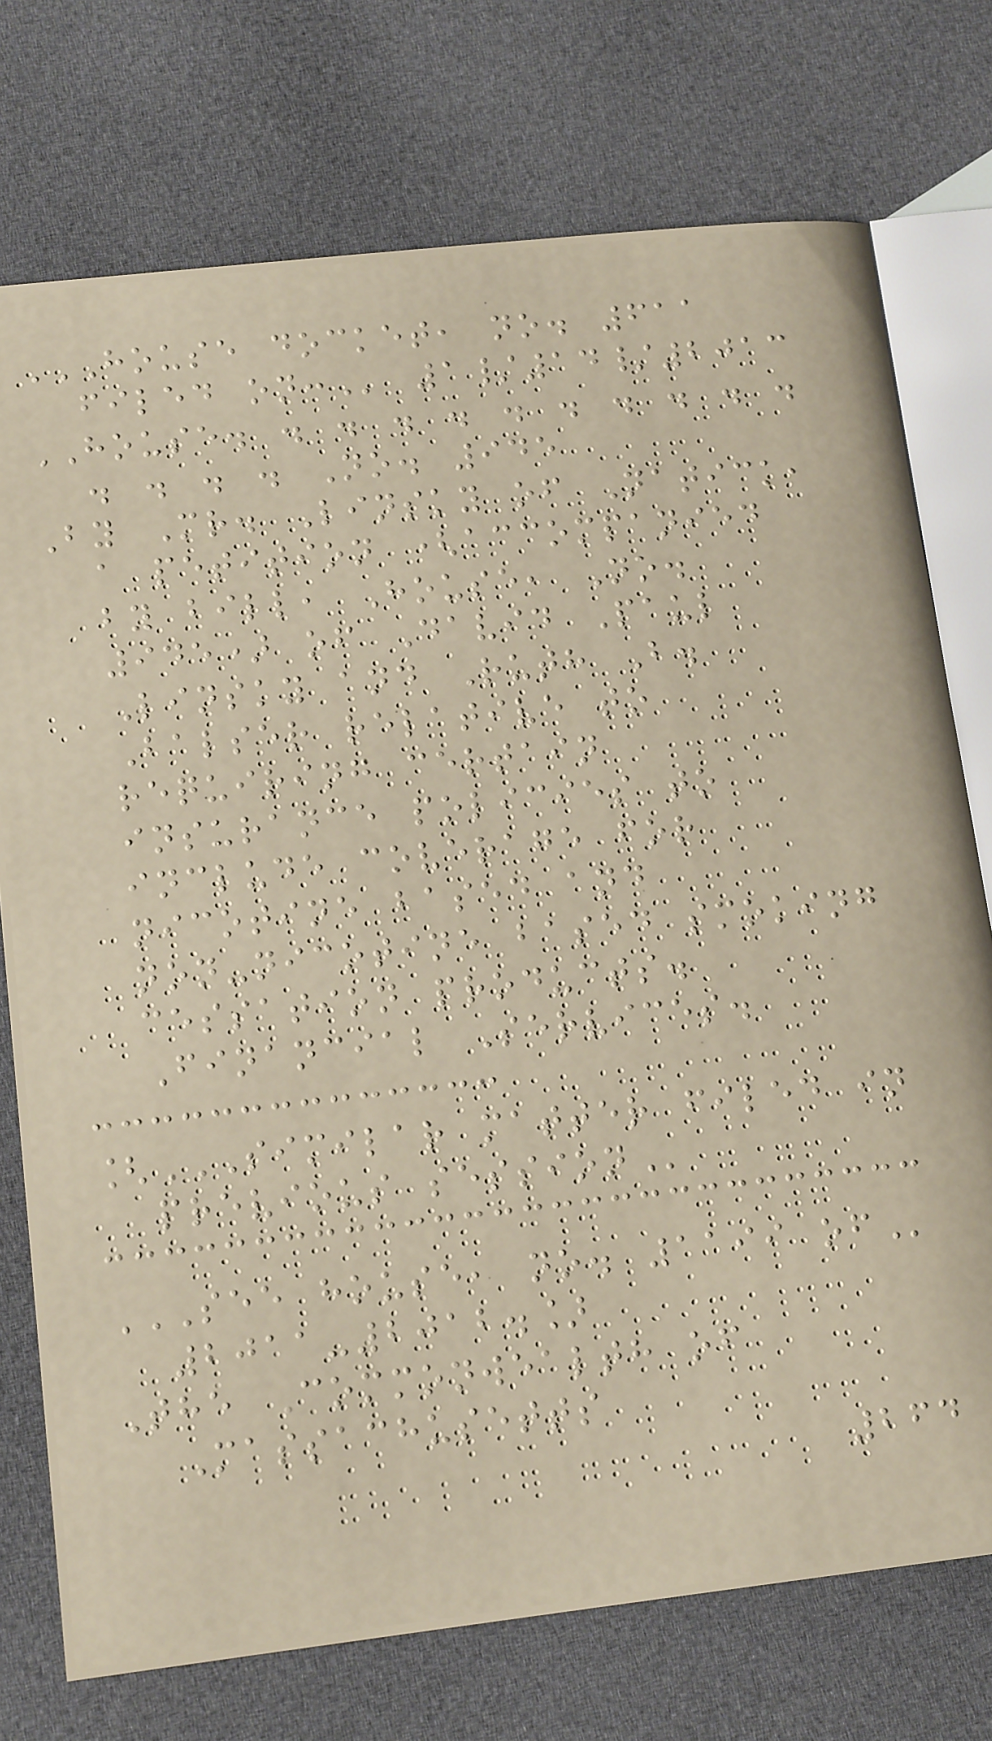HOUSE DOCKET, NO. 611
FILED ON: 1/14/2013
HOUSE. . . . . . . . . . .
. . . . No. 945
By Mr. Linsky of Natick,
a petition (accompanied
by bill, House, No.
945) of David Paul
Linsky and Ruth B.
Balser relative to
requiring certain
insurance policies to
include coverage for
nicotine based and
non-nicotine based smoking
cessation products.
Financial Services.
[SIMILAR MATTER FILED IN
PREVIOUS SESSION
SEE HOUSE, NO. 1199 OF
2011-2012.]
The Commonwealth of
Massachusetts
264
